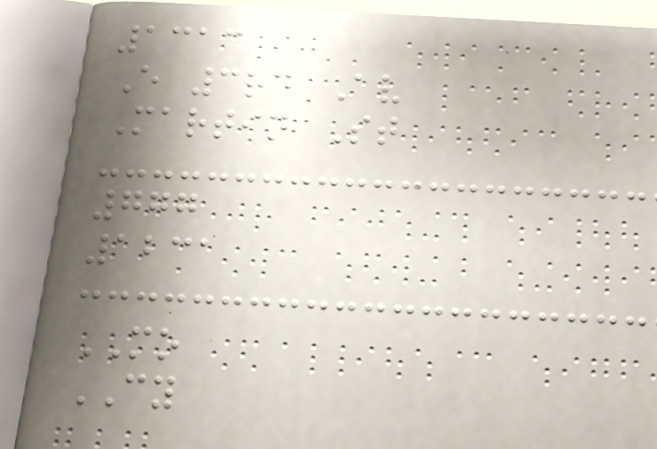1313
E 3rd Av
Martin St
777
1231
MO
CY
